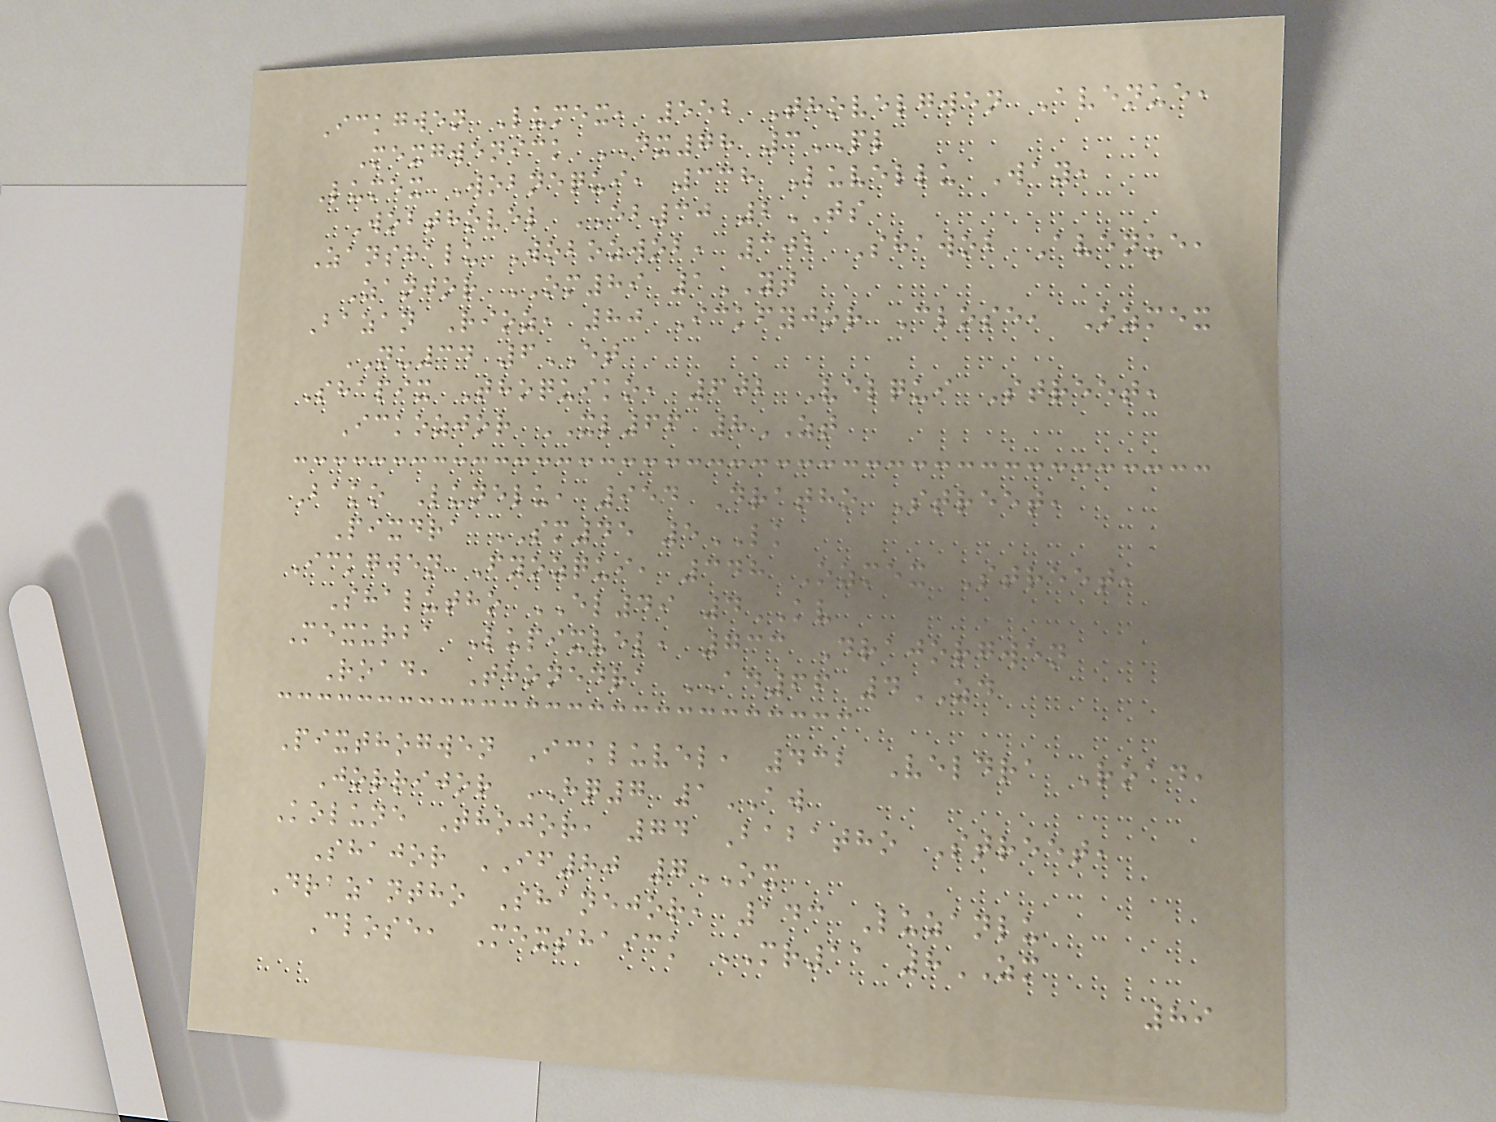Ickgwen Lumex, 552 Thovelgwen Avenue,
Mexgwenick DX78 3PL
Lumex Wobnequi, 338 Luvellu Way,
Wobthovel EB30 2TS
Zanshalu Wobozwob, 302 Shawob Avenue,
Zanjor OM89 1YT
Bazan Rioz, 80 Ickfyjor Close, Ozmex
NU34 6ET
Shapix Thoquiko, 602 Velqui Street,
Ickozjor XL66 8ZT
Bako Lunelu, 954 Dratho Street,
Pixdra SM45 5LK
Ickgwen Fyozqui, 348 Ozmex Street,
Shalutho EL49 4KV
Mexurba Lupixvel, 733 Drajorgwen
Road, Thonedra AD66 4ZD
Pixthogwen Ickluvel, 432 Veldra Road,
Jorrijor HQ7 1AW
Kolune Thojor, 74 Babatho Street,
Shajor IF80 7OX
Drazantho Shanejor, 143 Luzanlu
Close, Mexshaick MR11 8ZM
89
